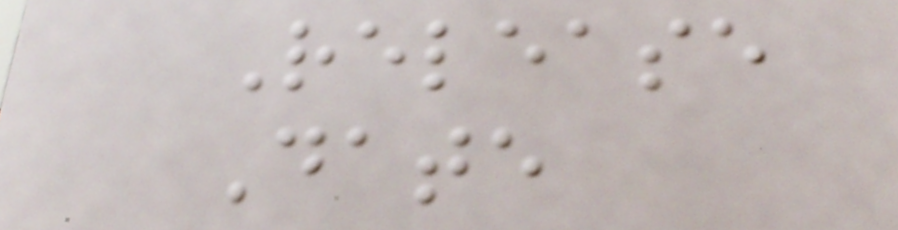Release
Date
